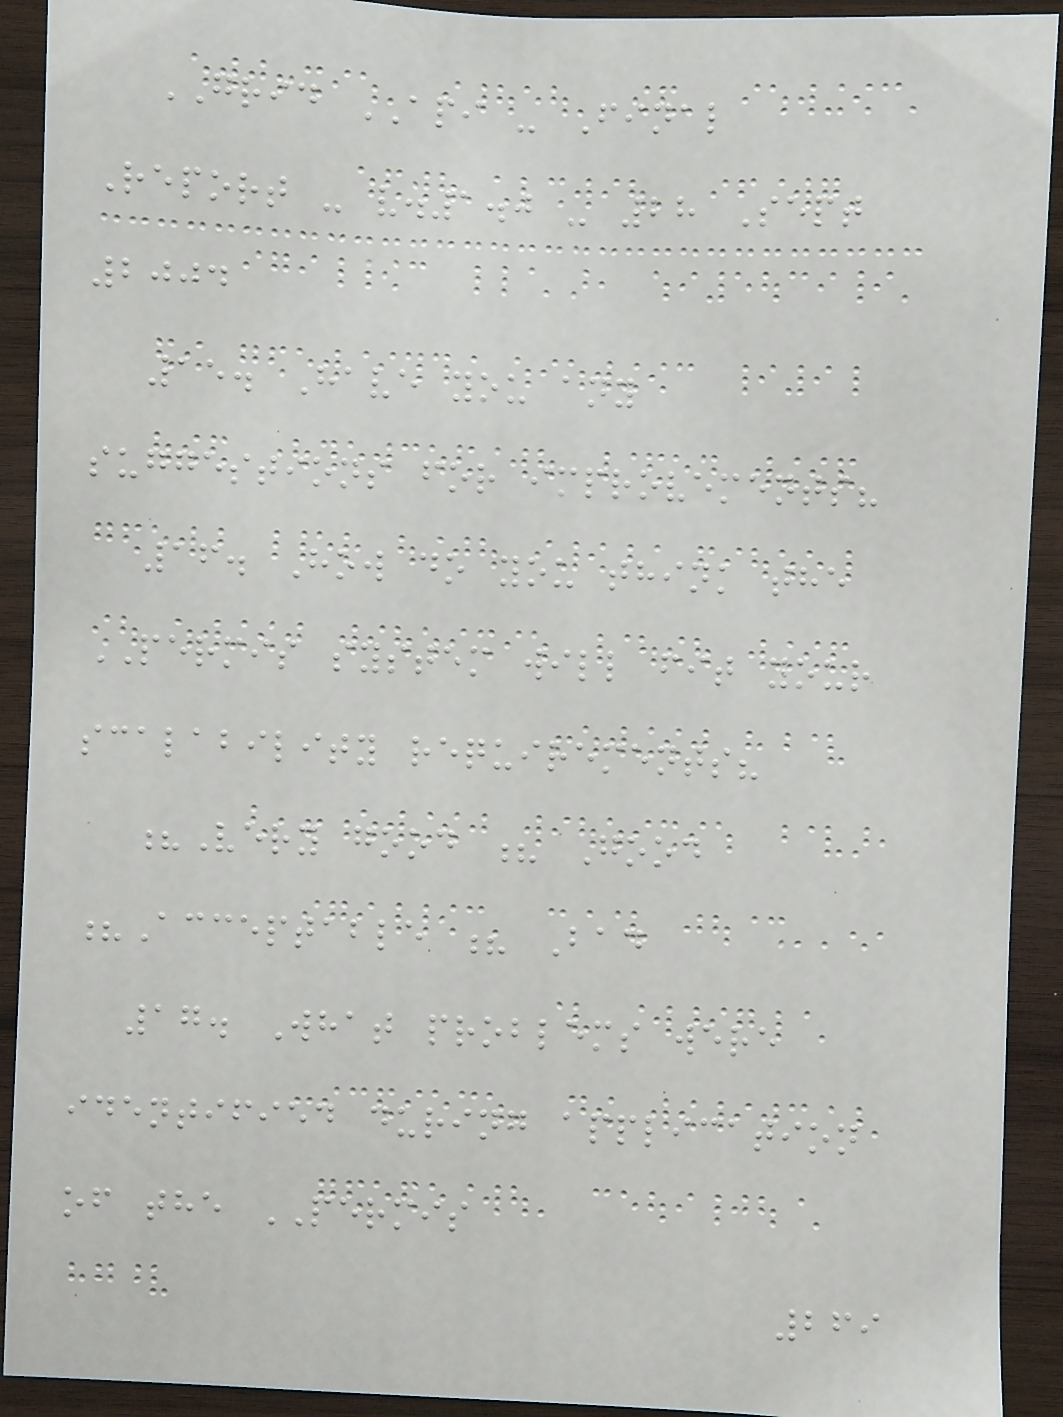GRID API - Final
Report - v.1.0 - 28 Sept
2004
15. Have you any
suggestions for improvements?
16. How do you think the
PERMIS system will fit your
scalability requirements?
?Very good ? Good
?Acceptable ? Bad
17. What problems were
identified during application
of the PERMIS
269
